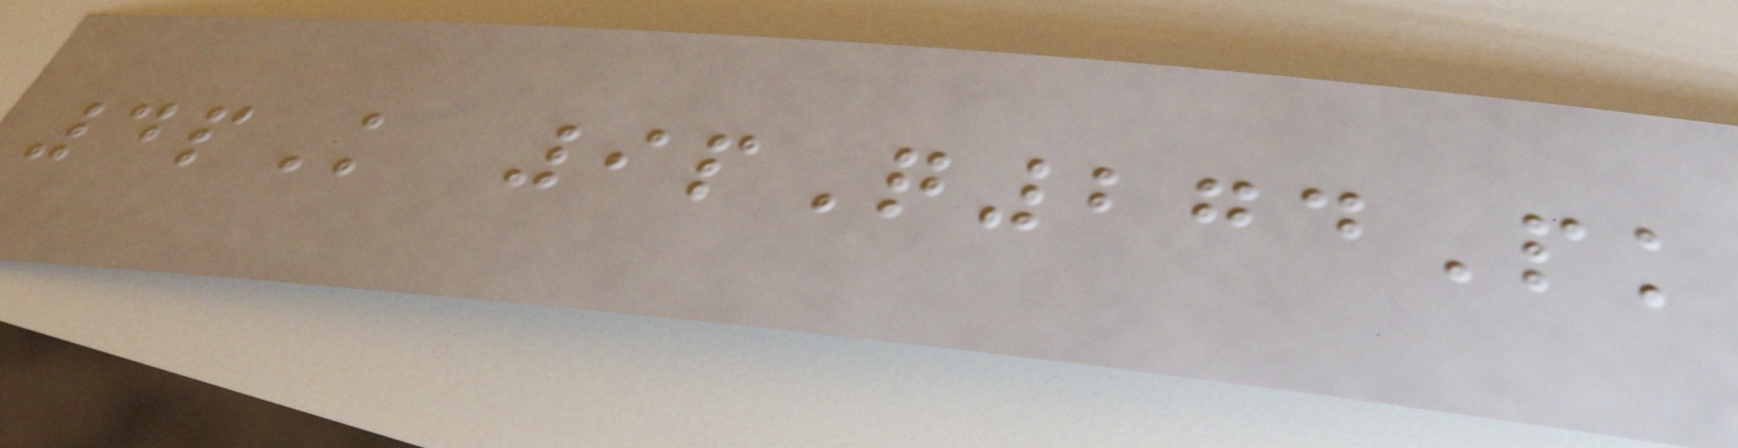4pK 9pQ274Pk
